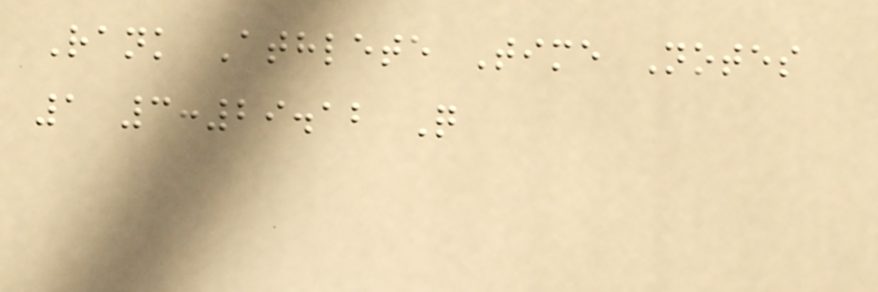Rank Athlete Time Notes
1 3:29.12 Q
